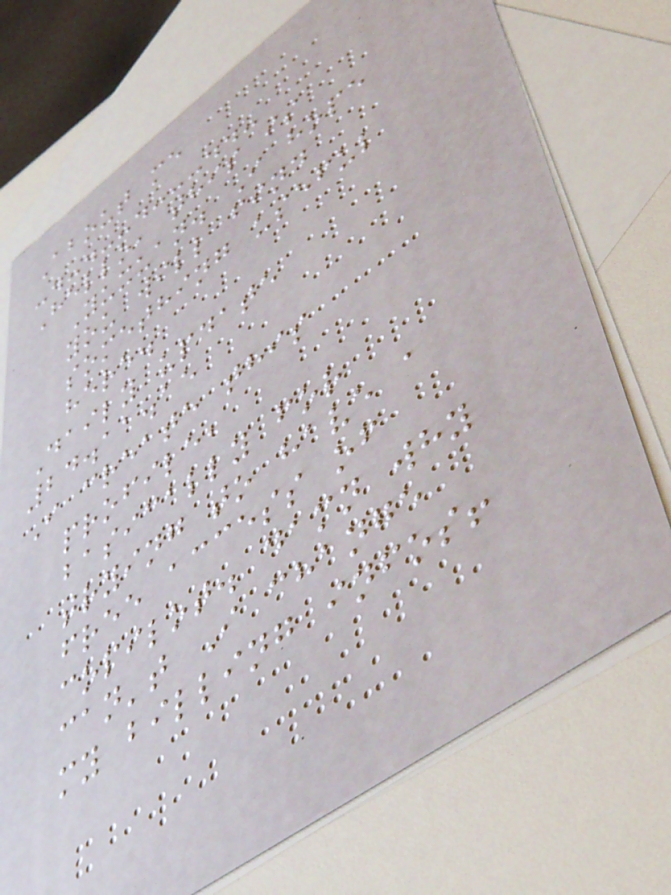About me
-.-.--.---..-
Hello, this is
Yuxuan. I hope
you will find
something useful
here.
Daily update
24.11.15
I create this
profile,
basically for
trying to have a
free access of
copilot. damn why
can't I change
my billing infos!
